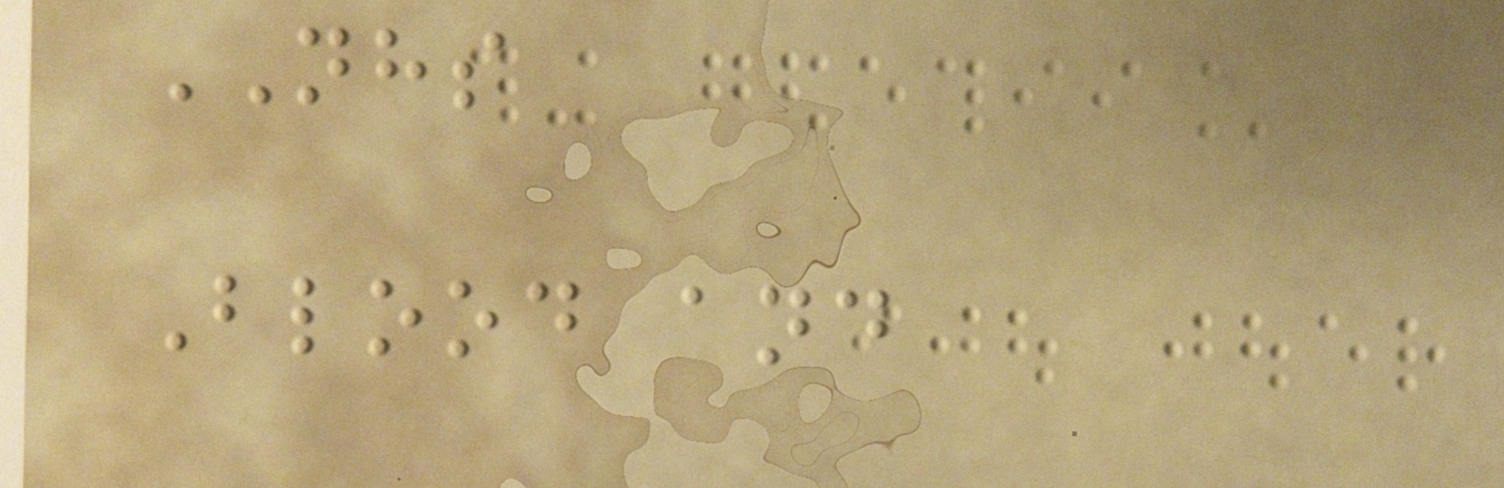NHS
Blood and
